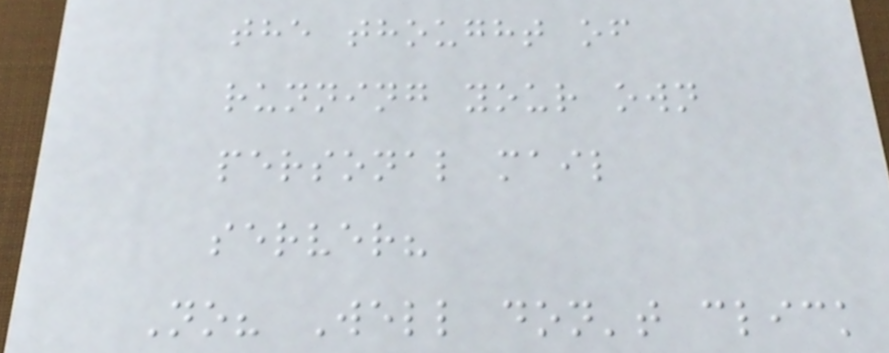the thought of
running your own
personal mail
server?
No? Well don't click
